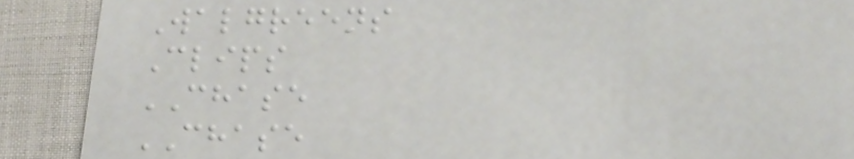Walgreens
Clips
CHASE
CHASE
